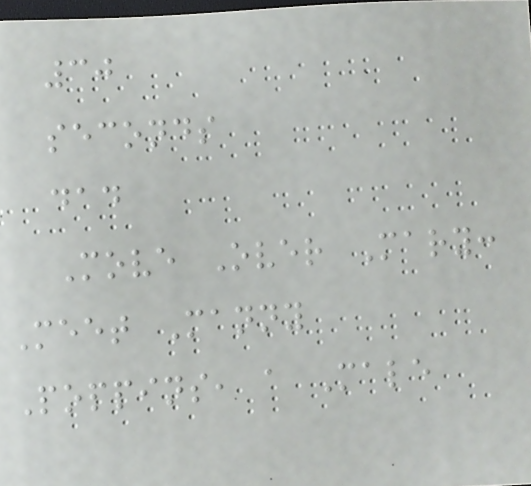30
seconds
dad
Move Over Mary:
Meet Manny
Poppins, a Male
